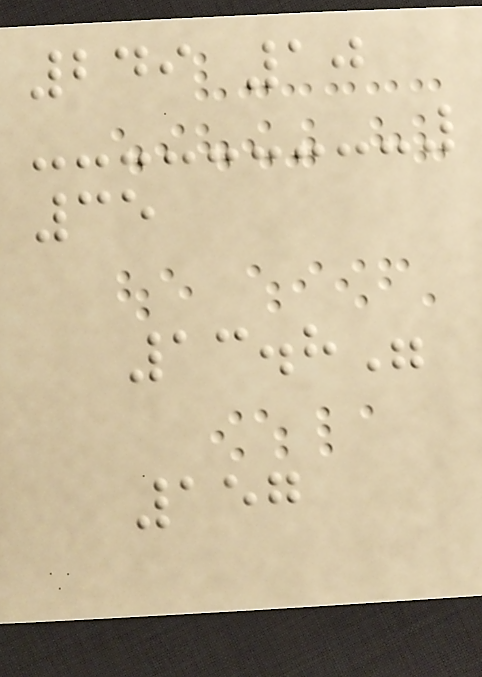249 10
35
13.8"
157
